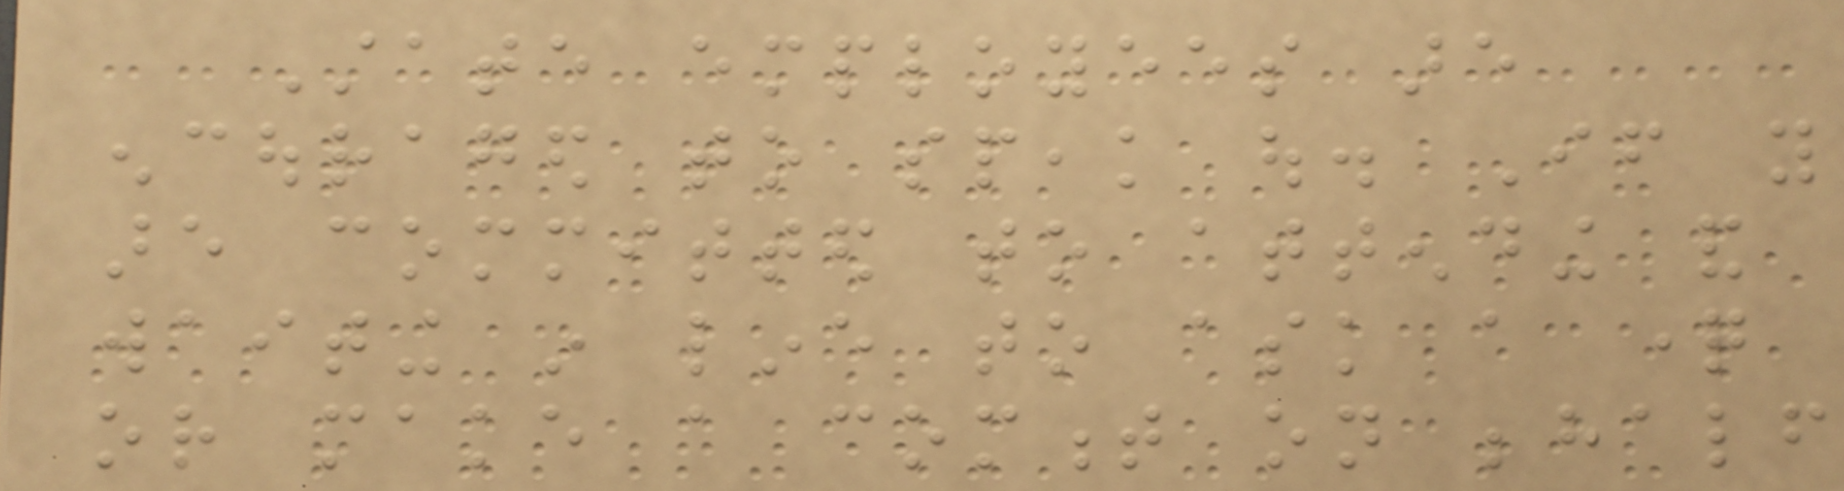State employees are
encouraged to speak out. If you
are committed to attending and
waiting in line to ask a question
or make a comment on behalf
